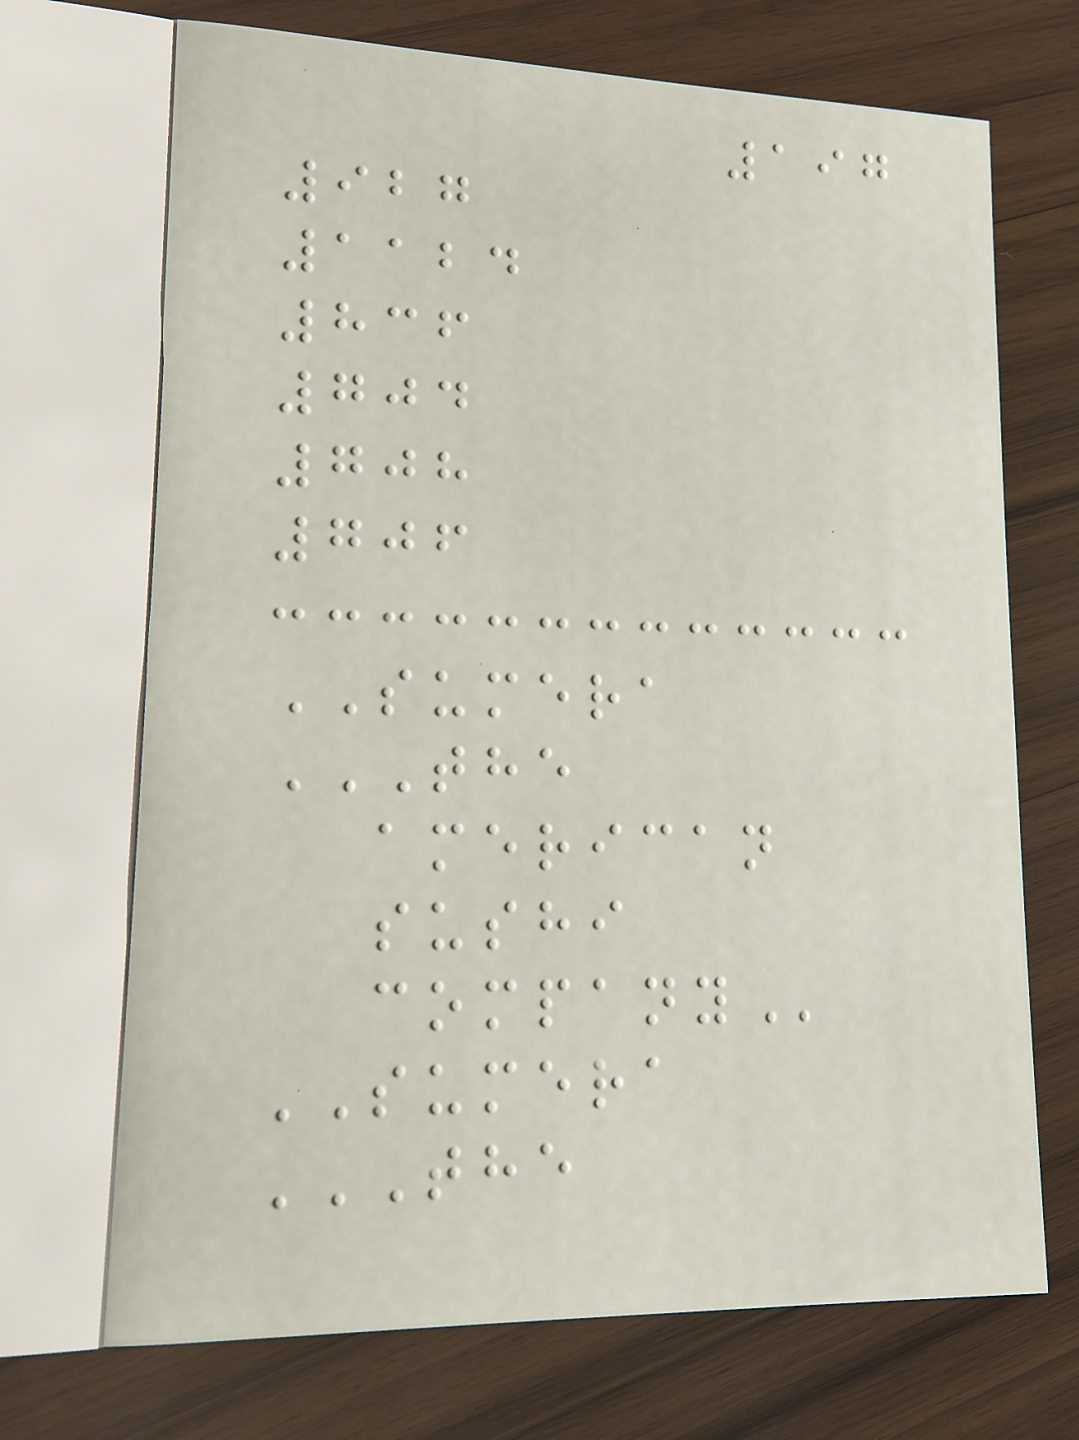197
927
1124
836
704
708
706
SUMERA
THE
AMERICAN
SUSHI
COMPANY
SUMERA
THE
